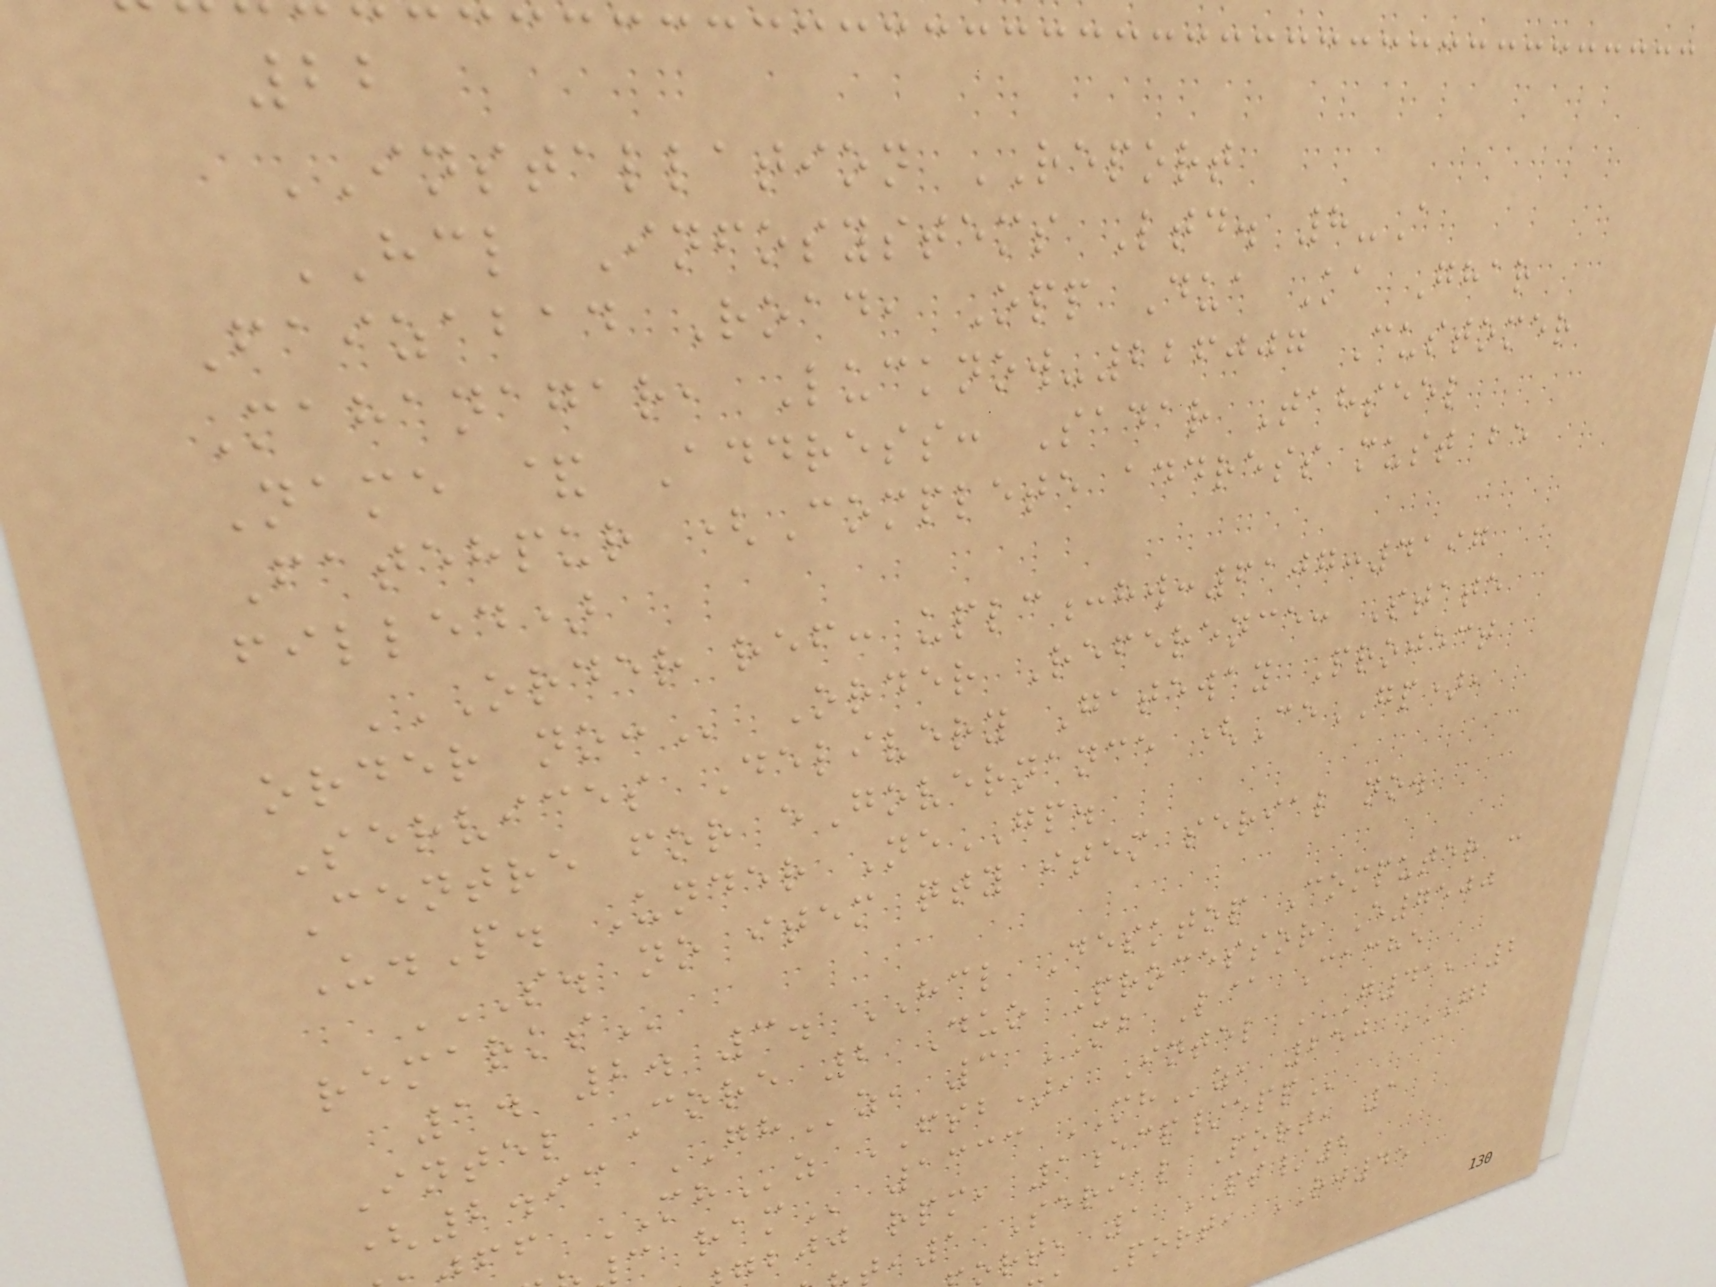22
INSTALLATION REPORT
HCL Infosystems Ltd. 8-A
Faizabad Road, Opp Dua Ka Ghar
Mahanagar, Lucknow-226007 Customer
Name & Address: Sadar Tahseel
Fatehpur (Complete address must be
filled)
ORDER REF: UPLC:HW:6107:4197
Services Delivery Gateway Project
Centre for eGovernance (CeGP),
U.P. Under NeGP.
S. NO ITEM QTY ITEM SERIAL NO.
1. 2. 3. HCL Desktop Computer :
Intel Core 2 Duo Processor E7500
(2.93 GHz, 3 MB L@ Cache
1 Serial Port, 1
rt, 1 PS/2
Port, RJ45
